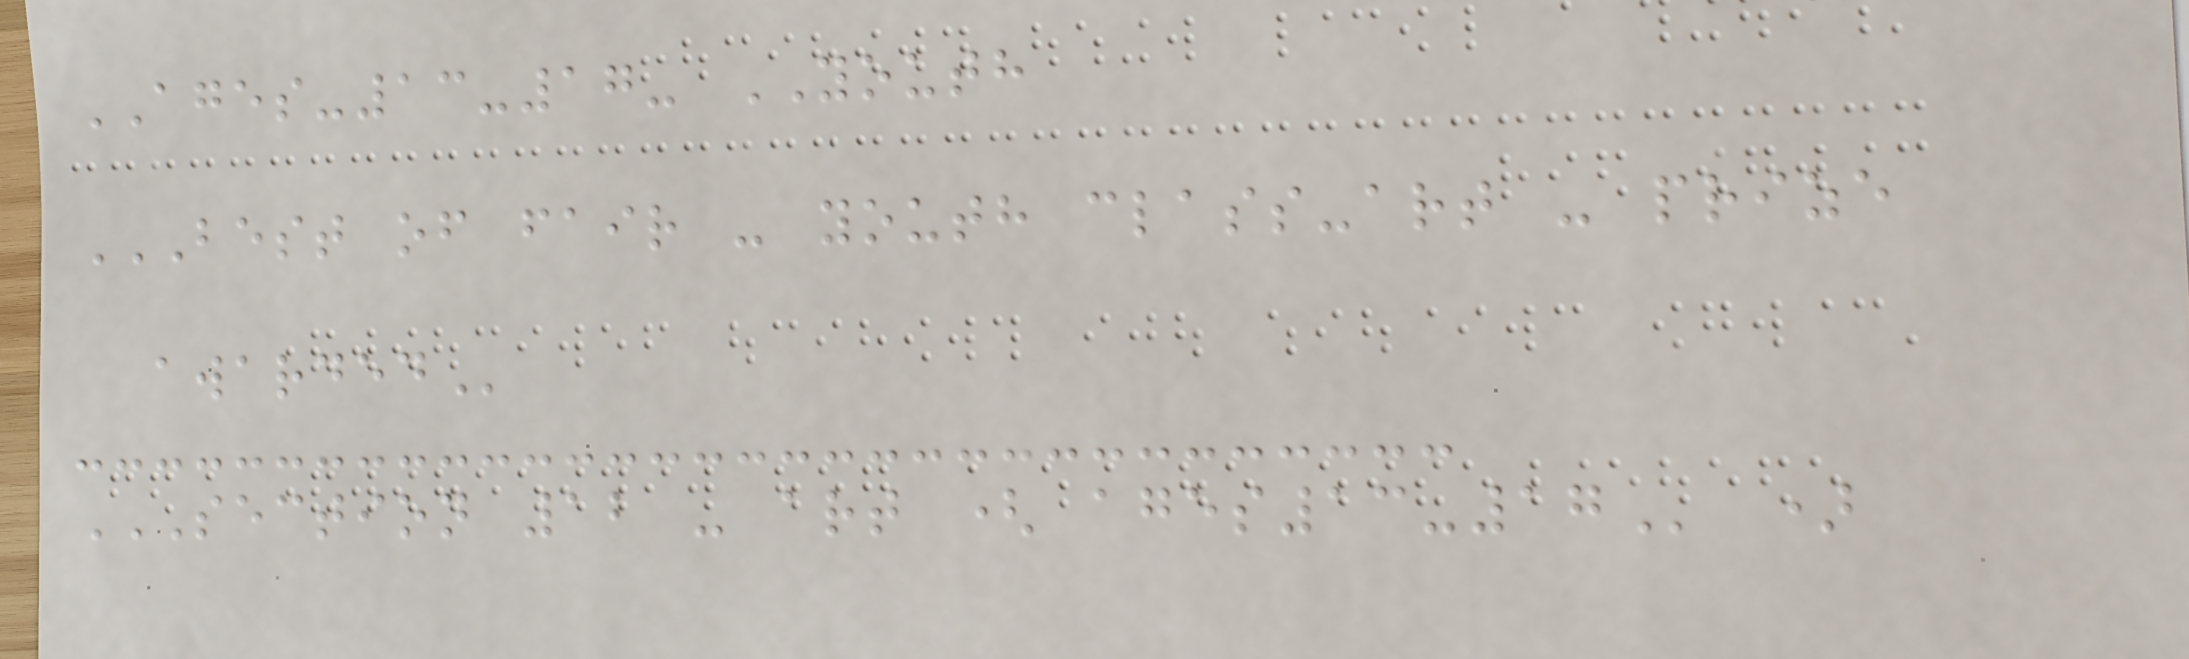AGES-13-17- YOUTH
BEST OF FAIR - YOUTH CLASS-ART - PRIZE
AWARDED
SECTION 12 - ART ( AGES13-17 )
